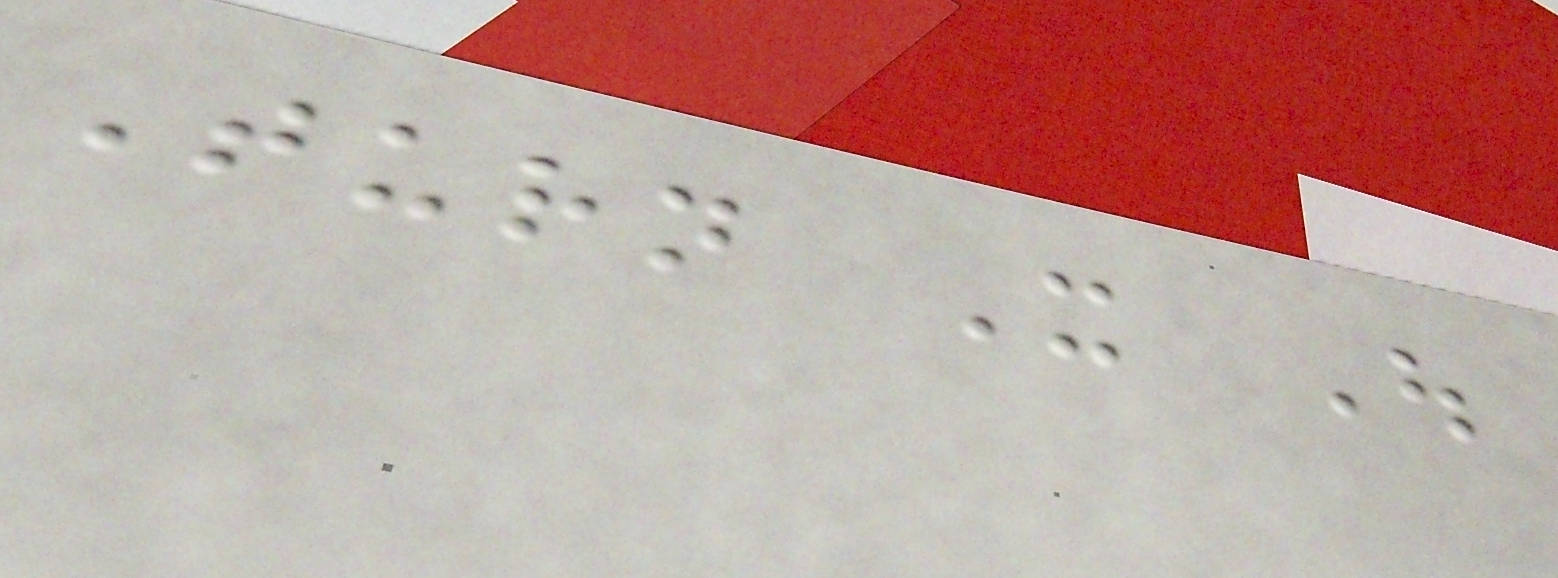Turn It Out
